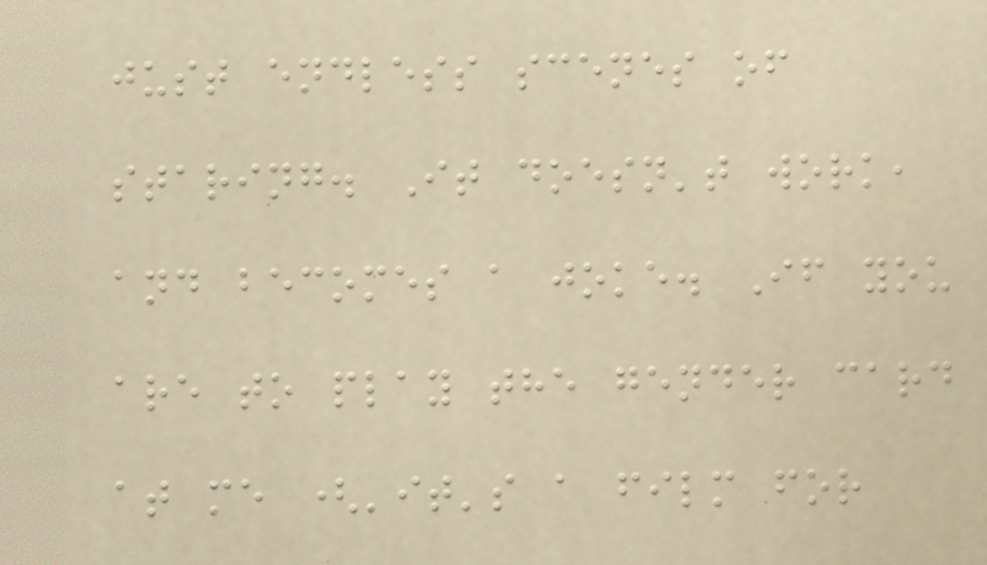just endless scenes of
staring. It doesn't work,
and becomes a joke. If you
are to play the gender card
at me ('it's a film for
